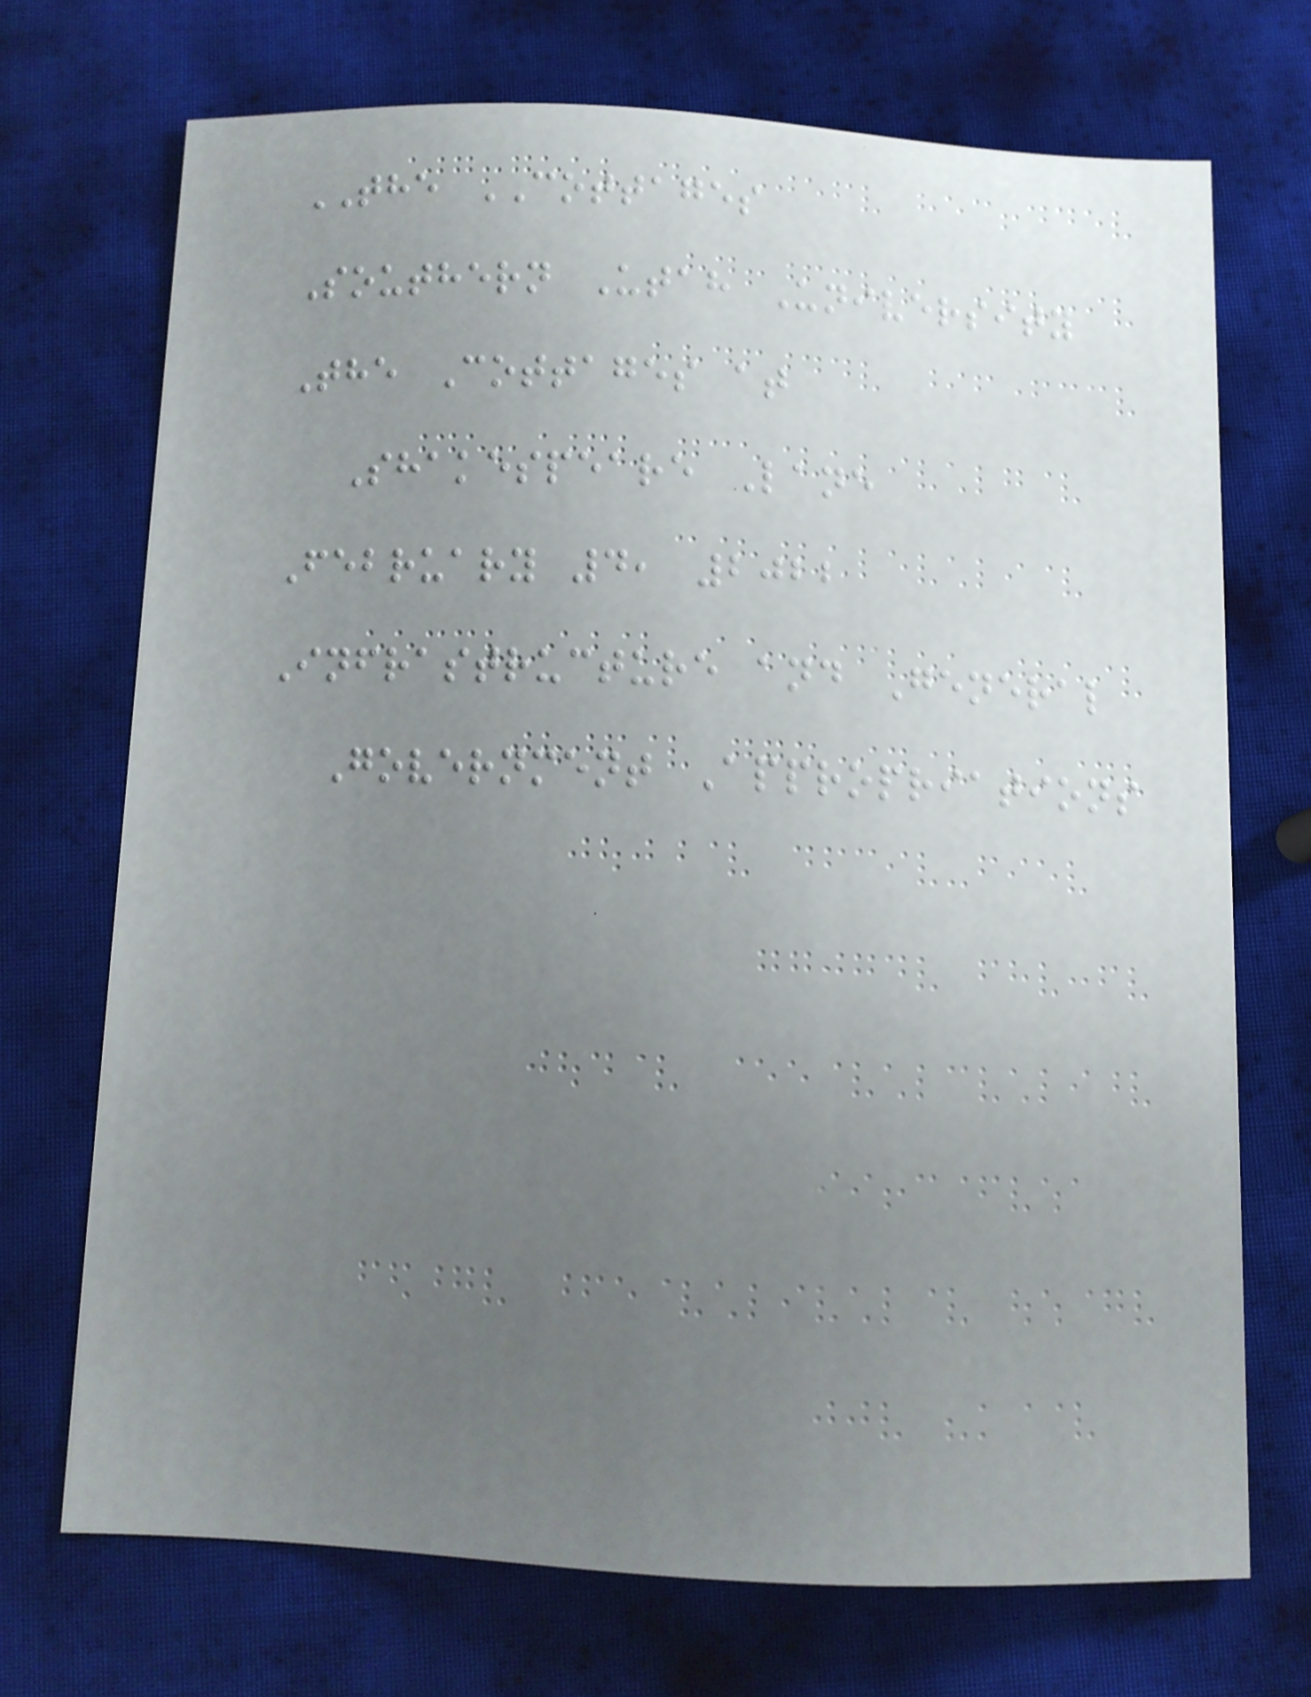THE COTTAGES
Southern Utah University
The Cottages at
Shakespeare Lane
February 4, 2022
Infrastructure and General
Government Appropriations
